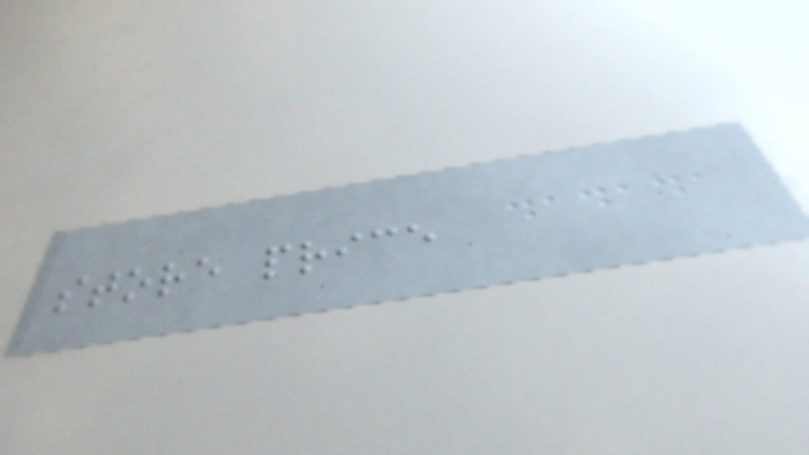store price
